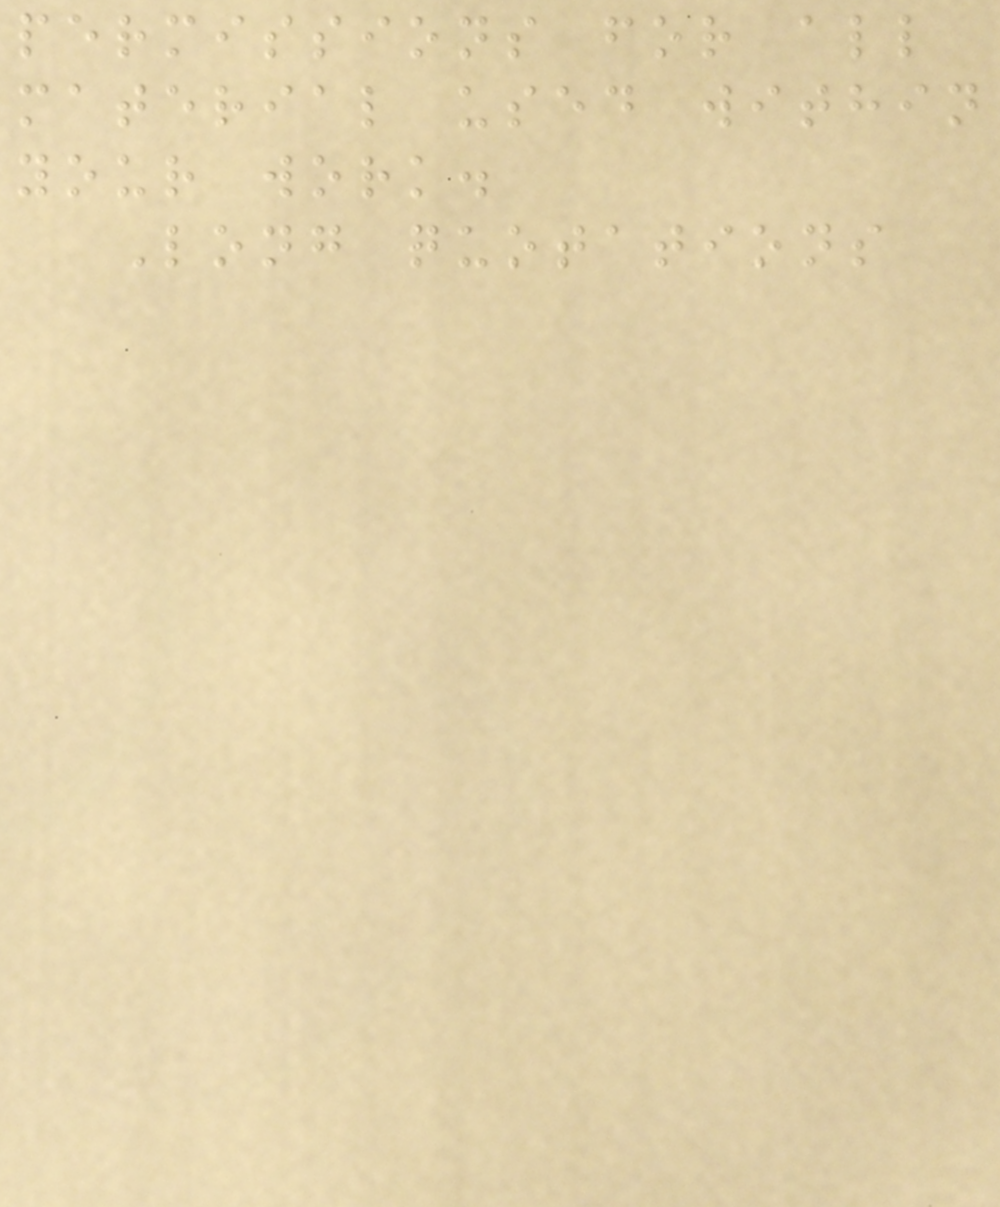permissions for all
material used within
your work.
Long quotations
